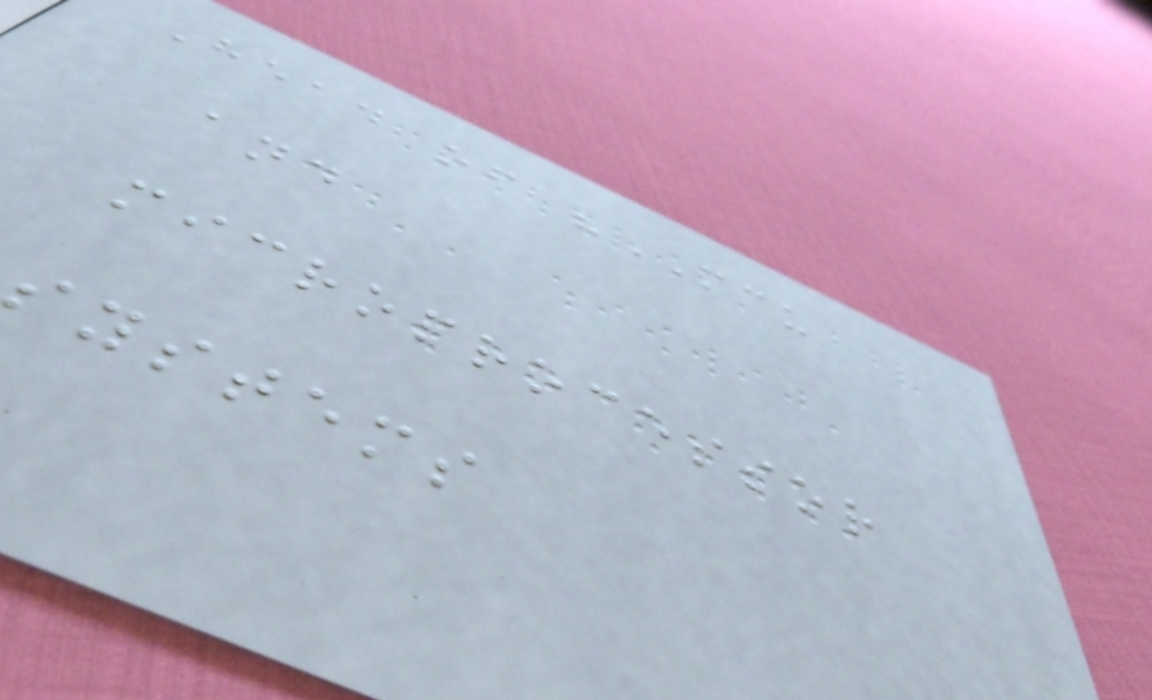Head of "MCU
and
microprocessor
systems
